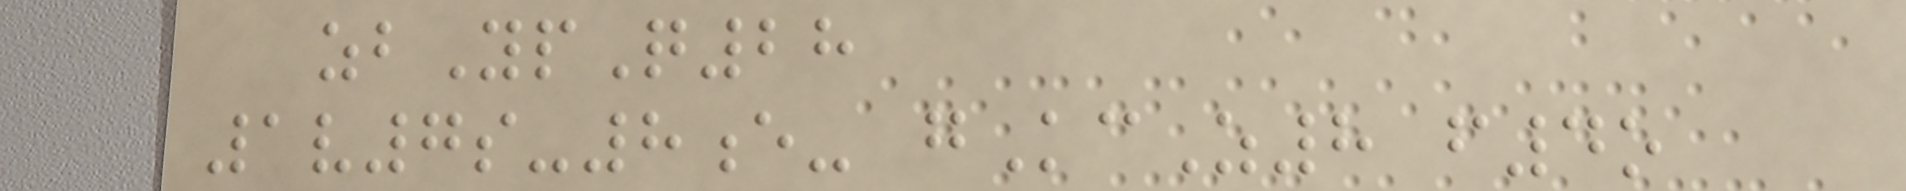zbYpQ28
1v7s-8e- gKcZ8 f4o
